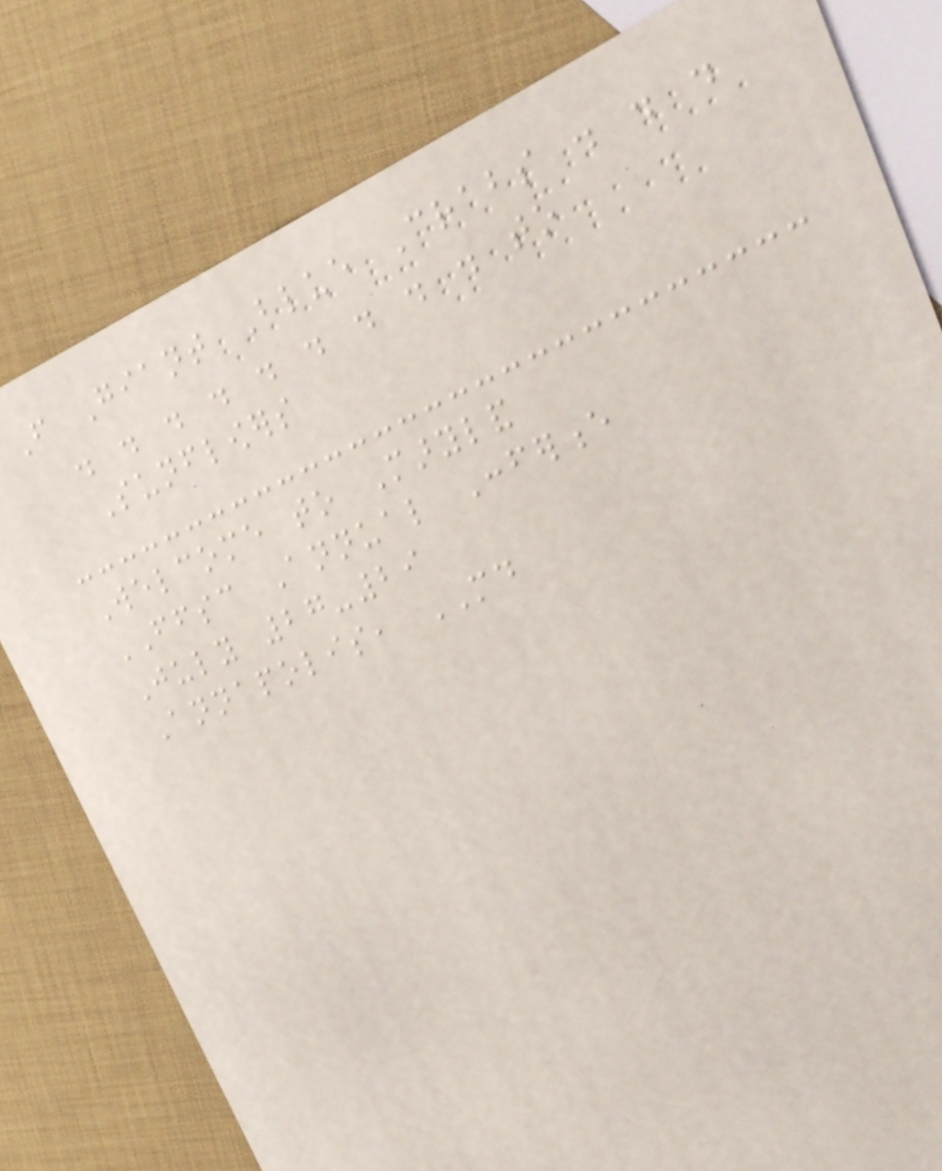From Giant Blue Crabs . . .
. . . . . . . . . to
Sunflowers
Welcome to Maryland
FFSC Annual Conference
July 27-29
Annapolis, MD
